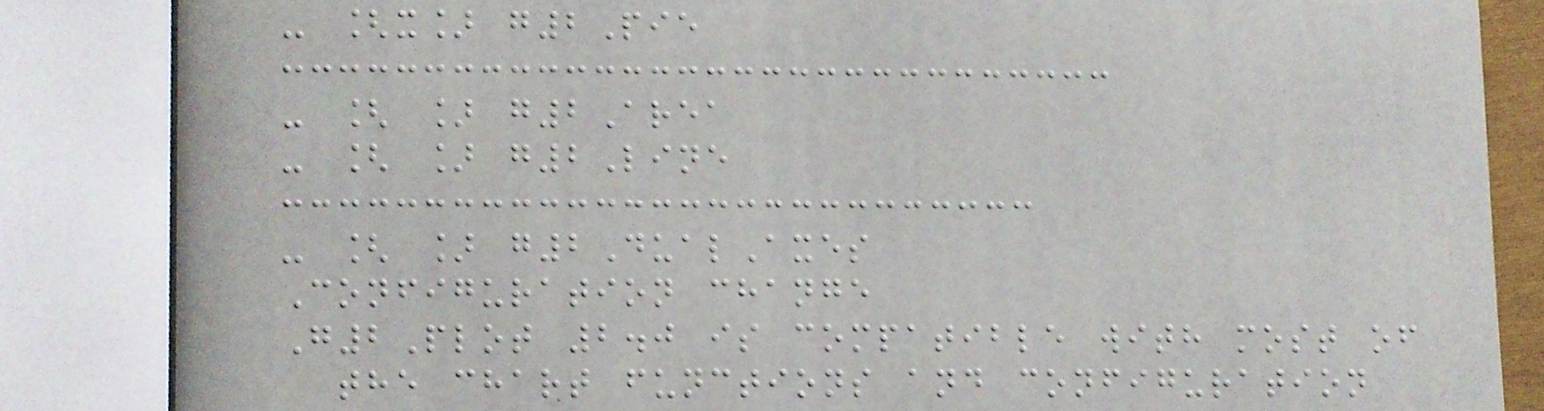- [x] g2Pie
- [ ] g2Area
- [ ] g2Line
- [ ] g2DualAxes
Configuration change
G2Plot 2.0 is compatible with most of
the chart functions and configuration
